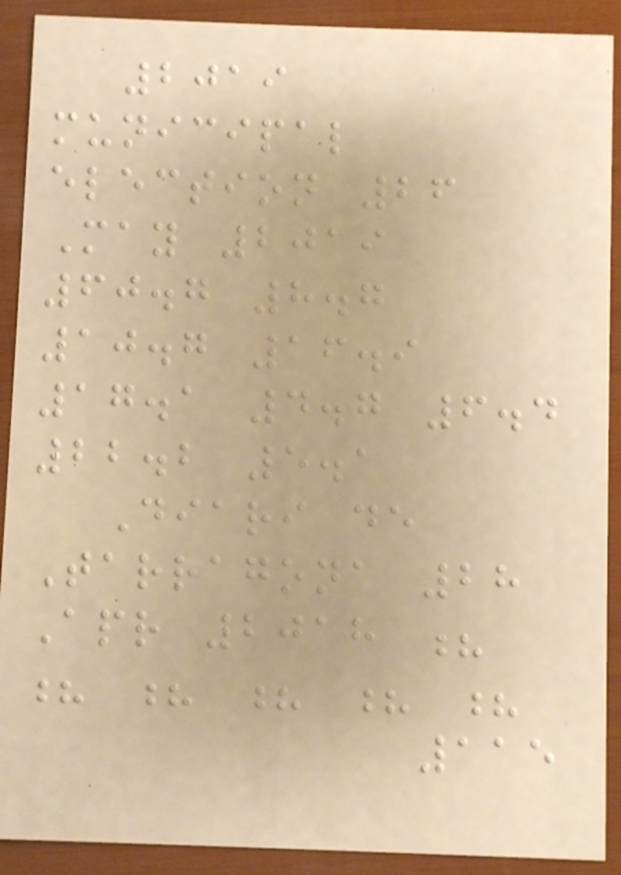2019
municipal
election 26
May 2019
60.7 8.7
10.7 16.9
17.1 4.7 6.4
22.2 5.1
Diari de
Tarragona 28
Apr 2018 ?
? ? ? ? ?
115
